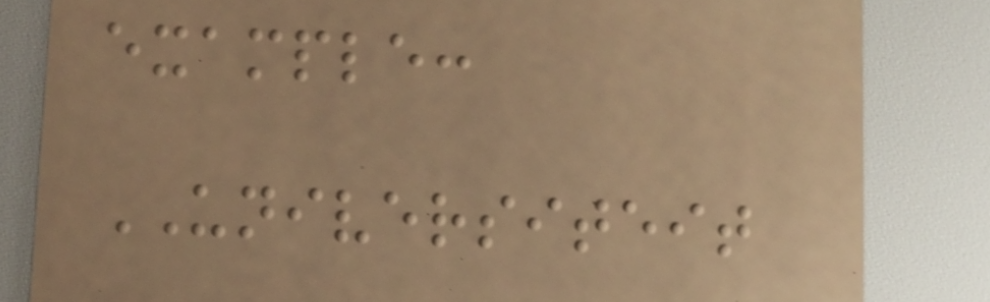example:
UNIVERSITEIT
